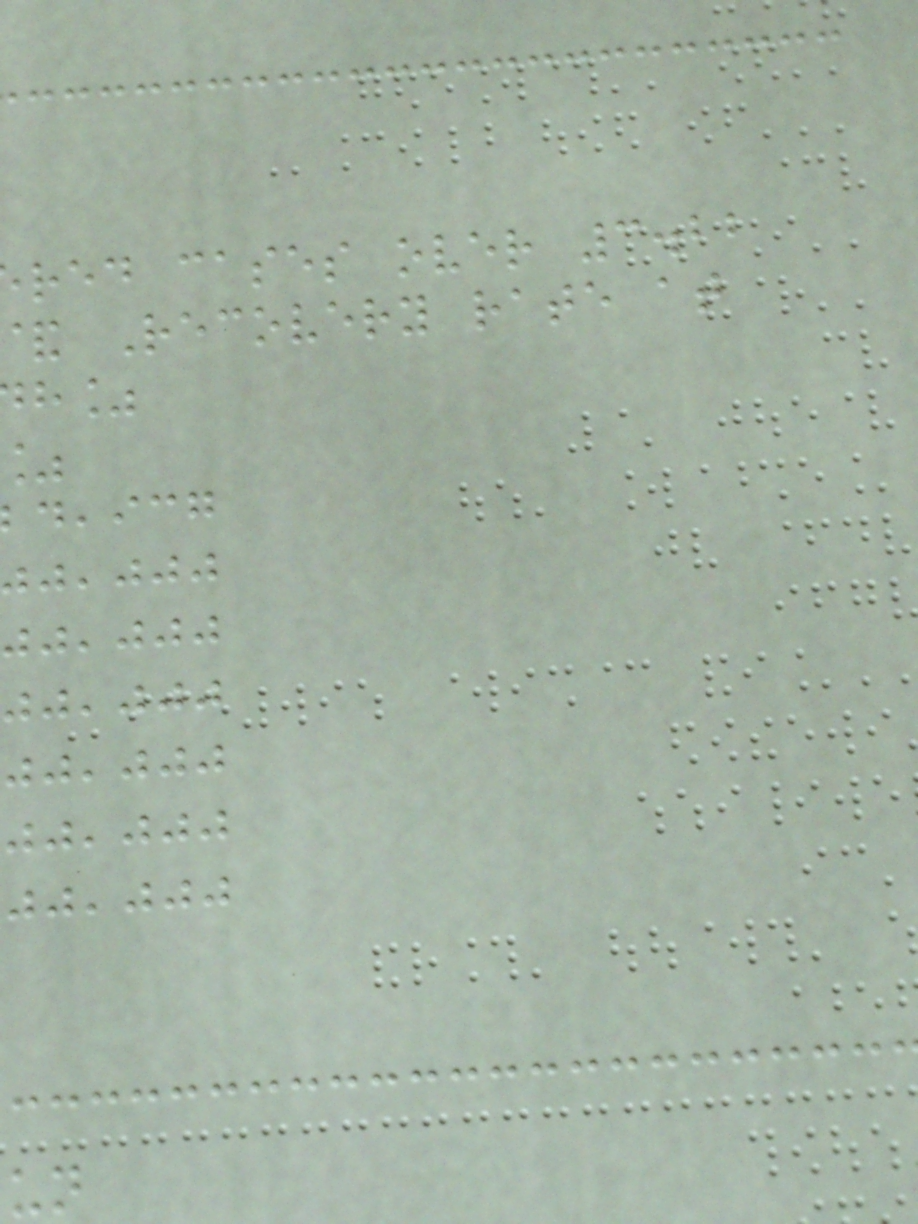red cases over 3.22
Recovery rate at
,icg
,jjj
,jjj
,jjj
,jjj
,jjj
,jjj
